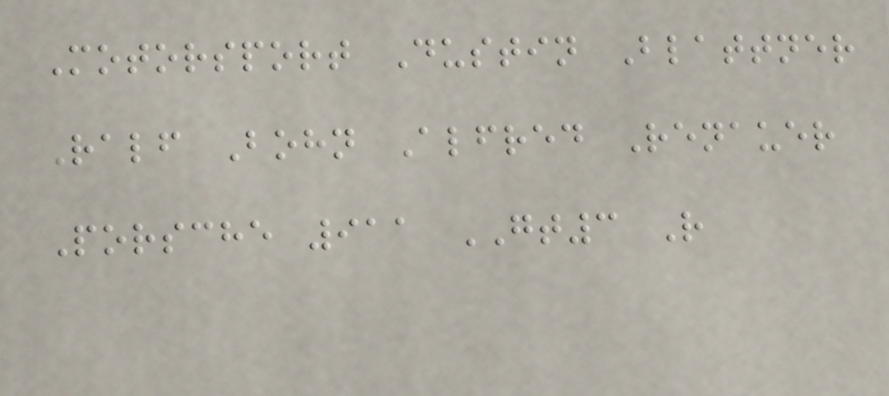Motorsport Dustin Blattner
Ralf Bohn Alfred Renauer
Porsche 911 GT3 R
